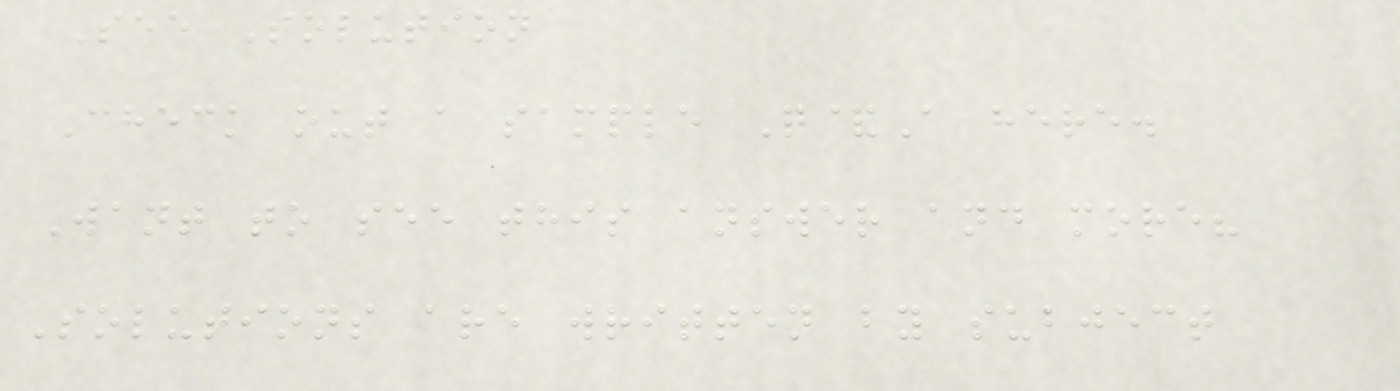See Solution
Check out a sample Q&A here.
Want to see this answer and more?
Solutions are written by subject
